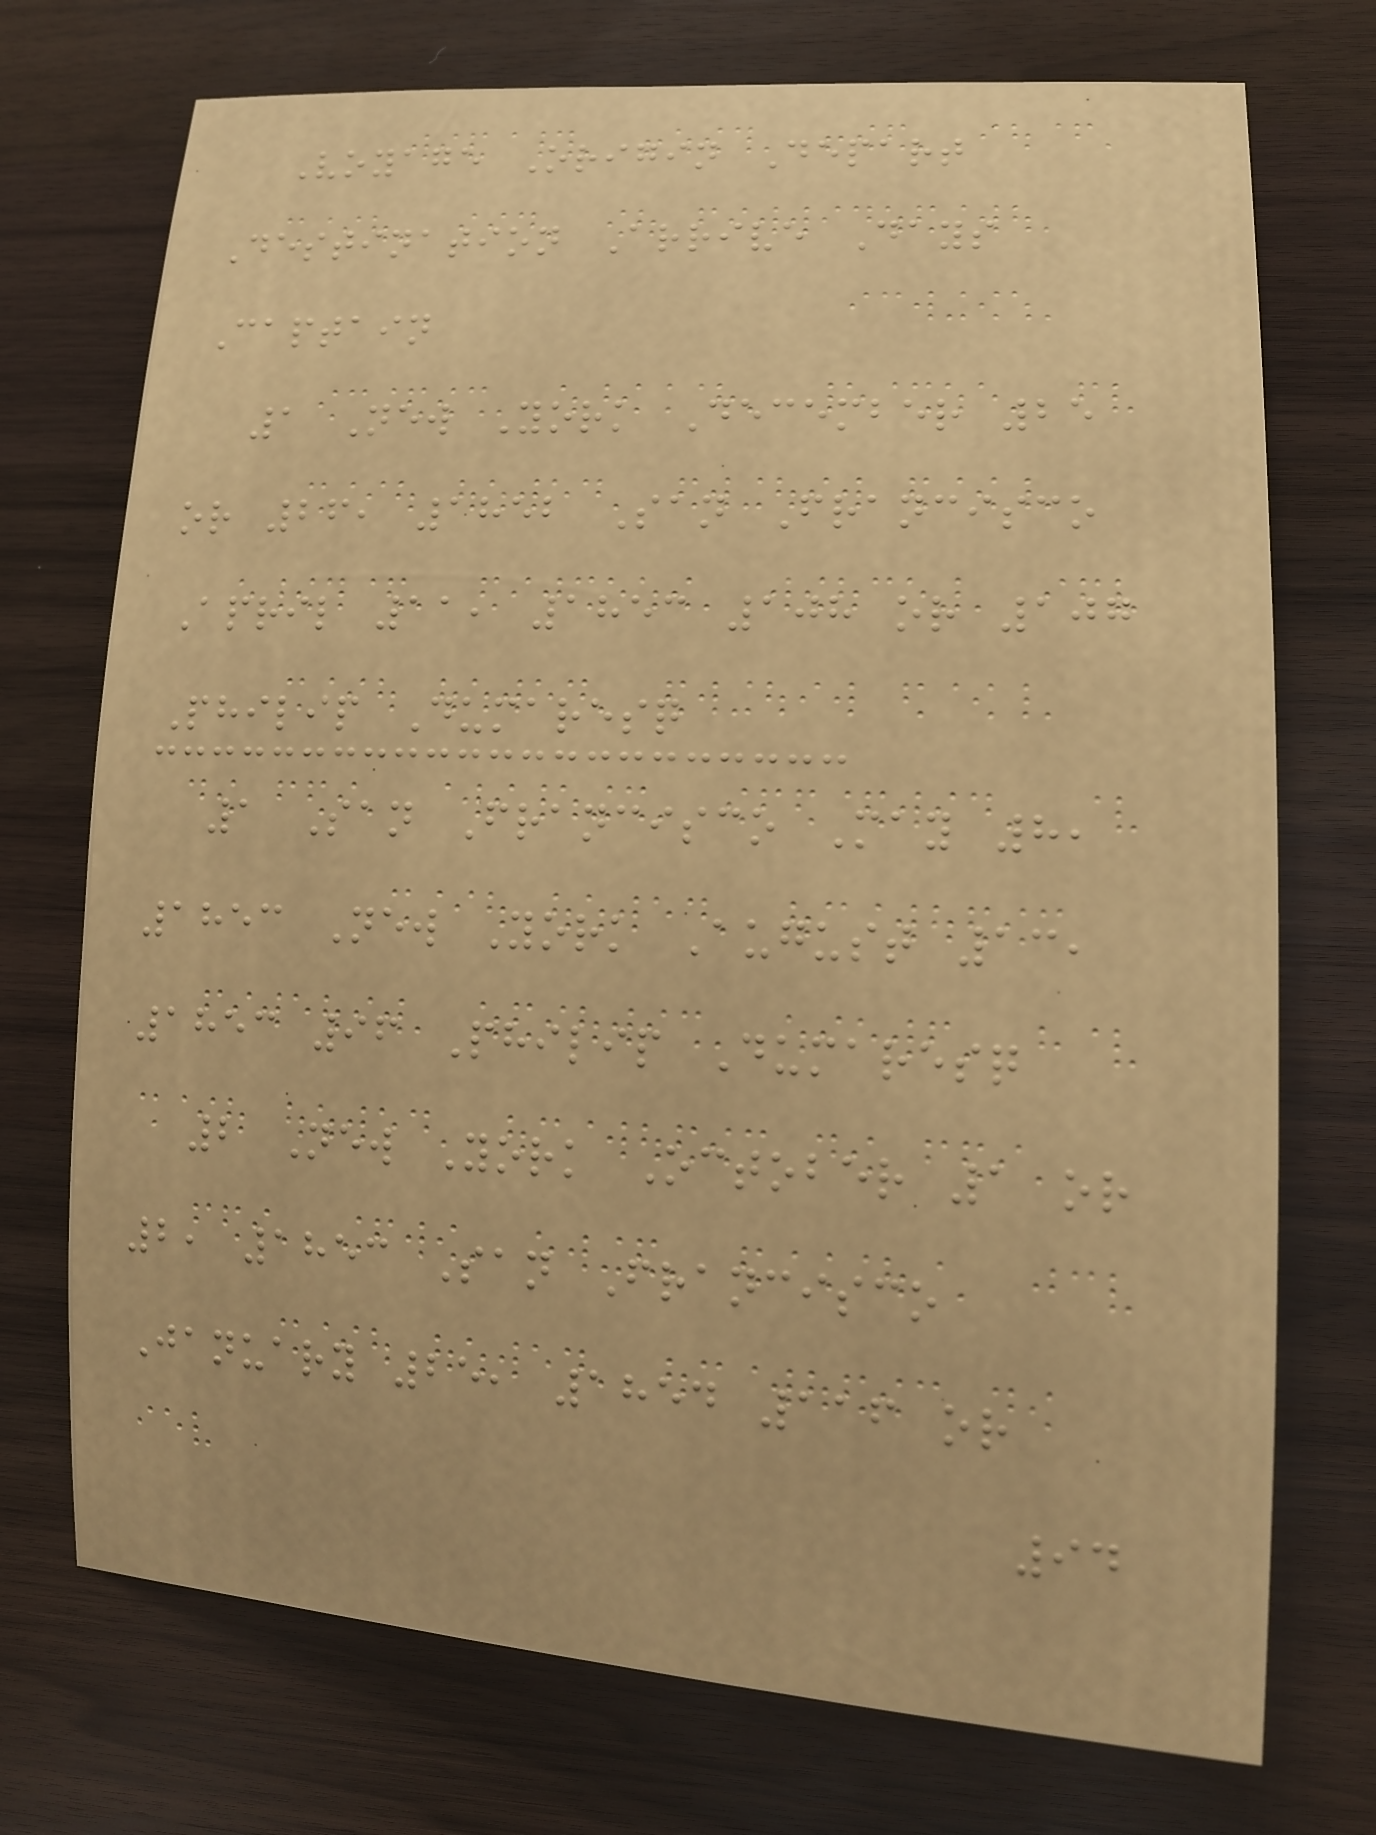Voyage Origin Depart
Destination Arrive Days
Captain
1 New York December 25
or 26, 1852 San Francisco
April 11, 1853 108 or 107
Philip Dumaresq
1 San Francisco May 8,
1853 New York August 13,
1853 96 Philip Dumaresq
2 New York October 1 or
2, 1853 San Francisco
January 25, 1854 116 or
94
